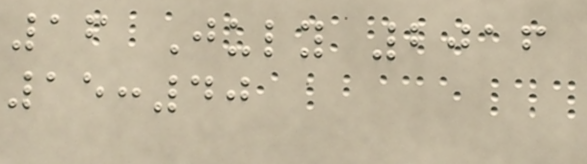16 July 2016
15:40
